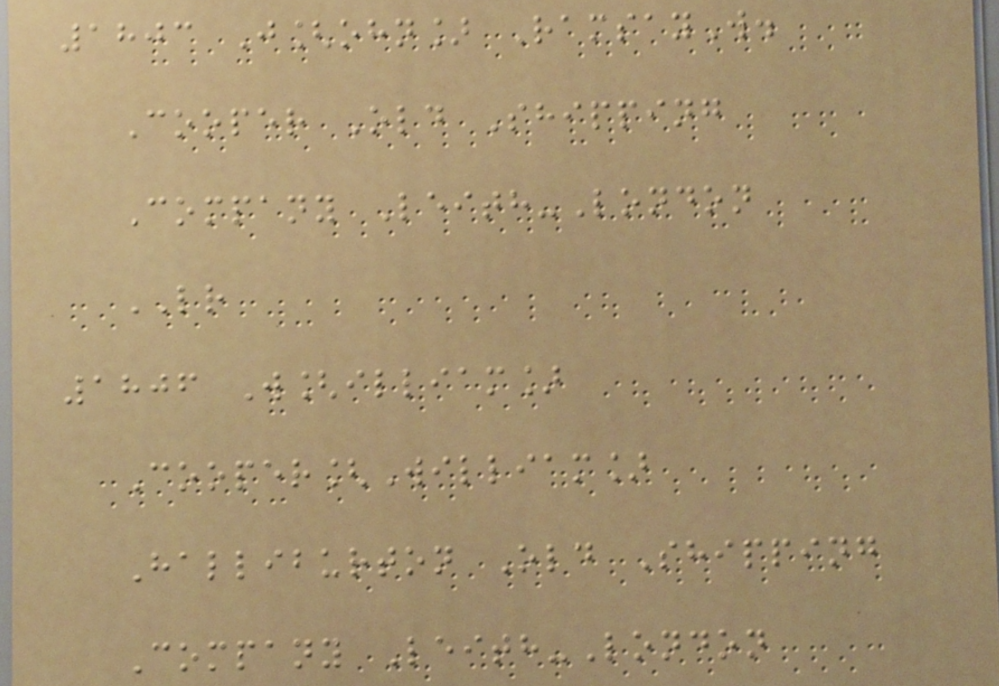1803 J[ohn] RamsayW.
Cooper Old Shipping
Company Leith-London
LR
1806 W[illiam]
Cooper[William]
Halliburton Old Shipping
Company Leith-London
